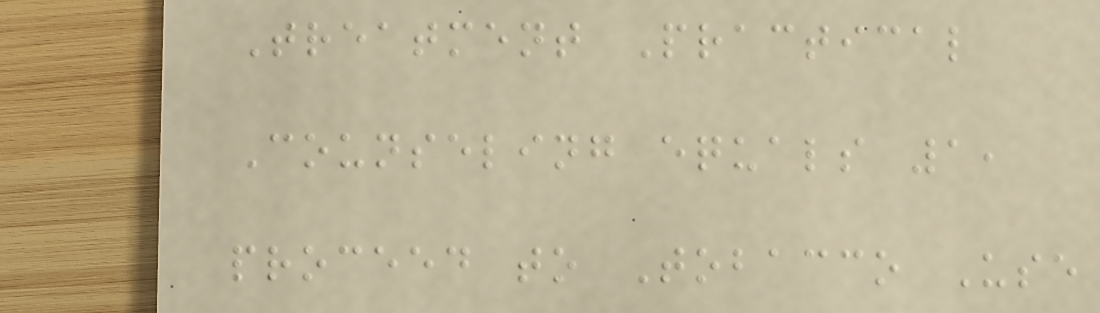Treatment Practical
Counseling equals 1,
proceed to Tobacco Use
